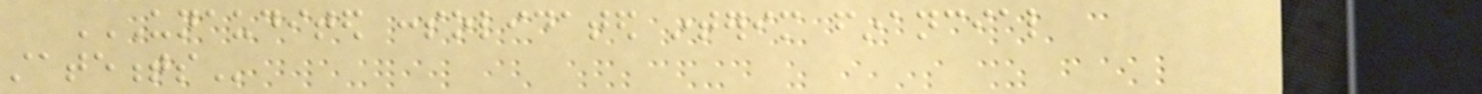UNAUDITED CONSOLIDATED INTERIM FINANCIAL
STATEMENTS
